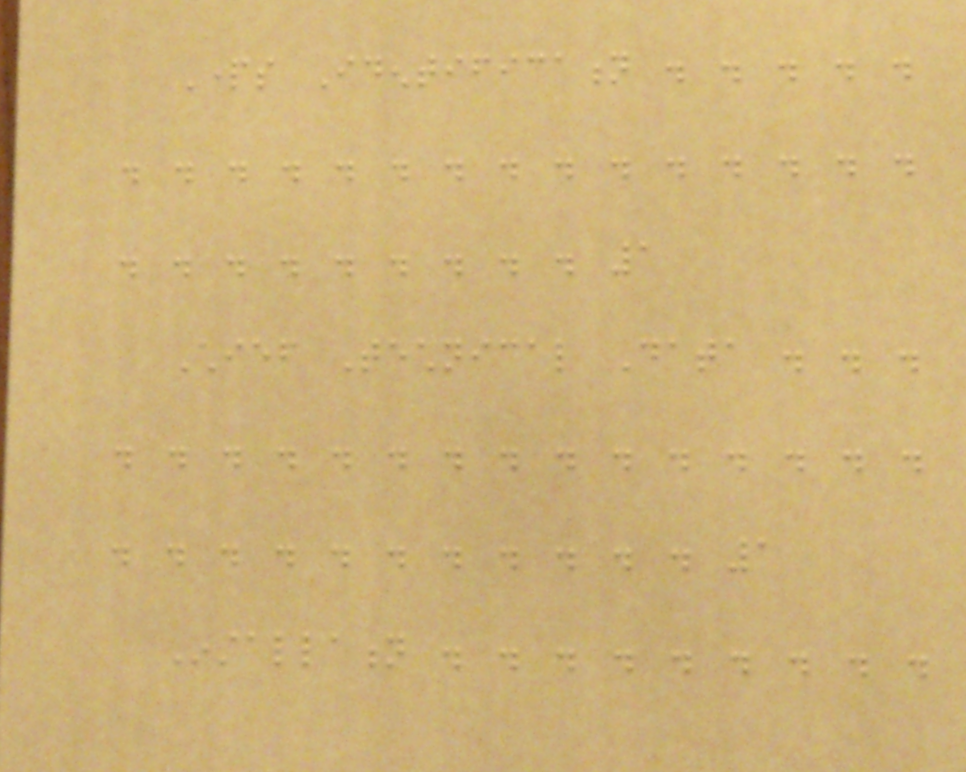Parts Identification . . . . .
. . . . . . . . . . . . . . .
. . . . . . . . . 1
Chief Technical Data . . .
. . . . . . . . . . . . . . .
. . . . . . . . . . . 1
Installation . . . . . . . . .
